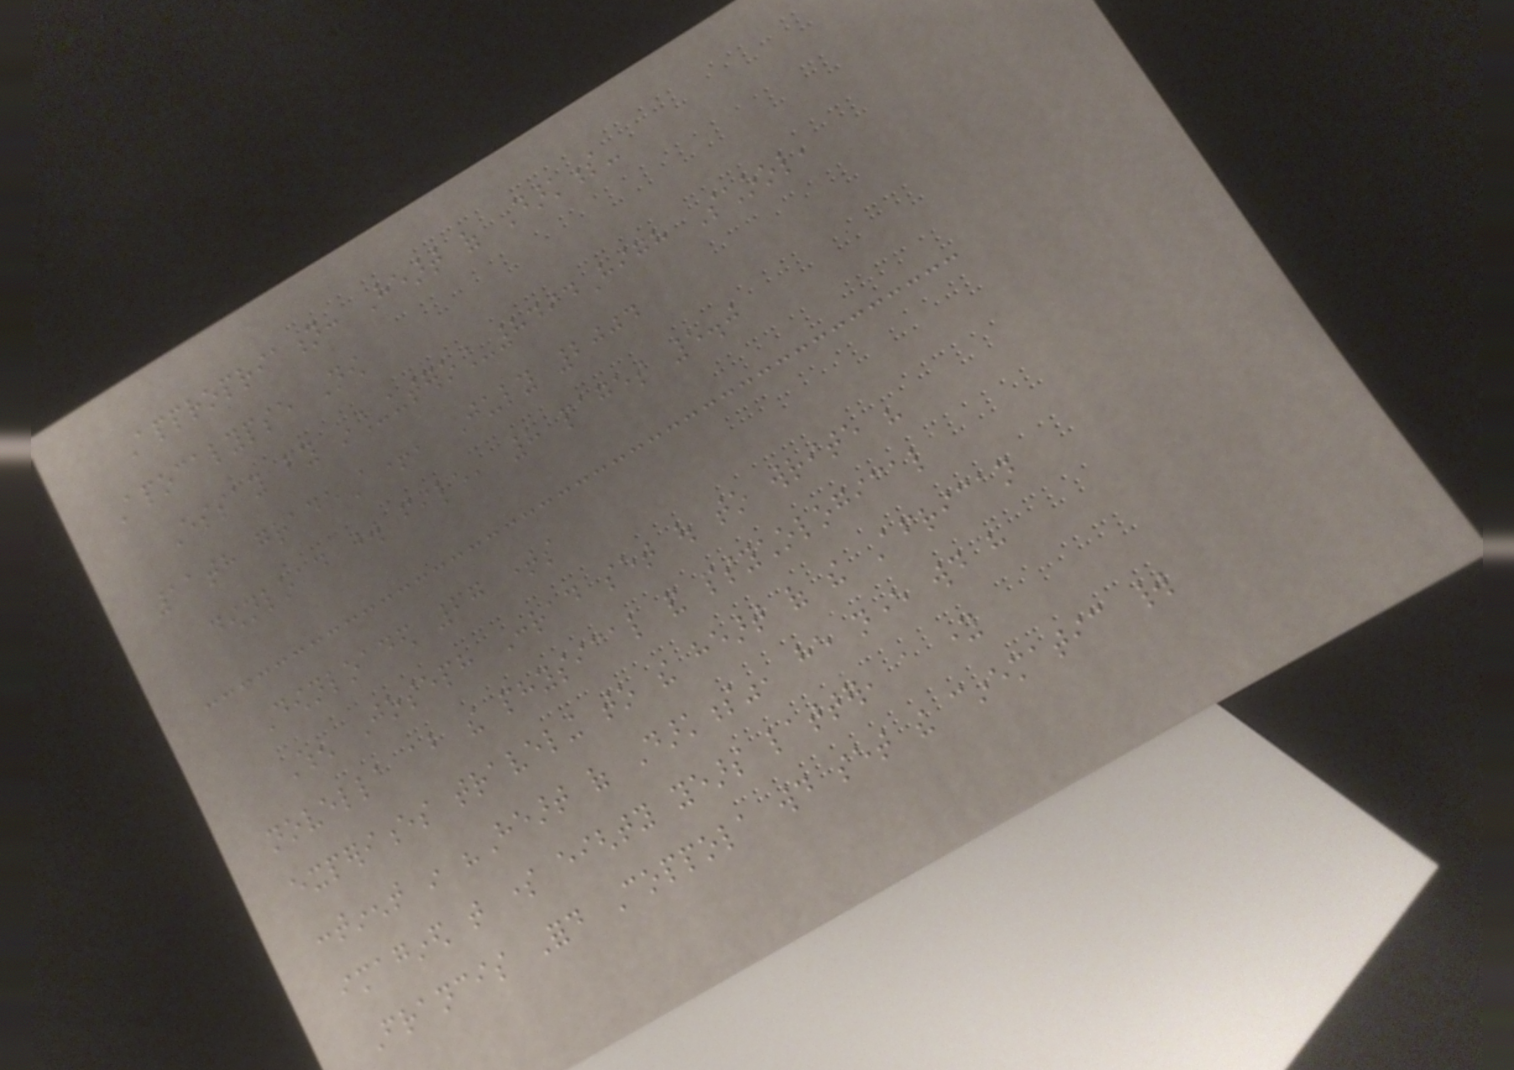Appropriation: Heart of Darkness-
Apocalypse Now
Essay by in_utero_8494High School,
11th gradeA+, July 2004
download word file, 8 pages 5.0
Downloaded 67 times
When Joseph Conrad set out to write his
novella about the physical and psychological
experiences traveling to the heart of the African
continent in "Heart of Darkness", he never would have
imagined that some eighty years latter, a young
Francis Ford Coppola would set the cinematic world
